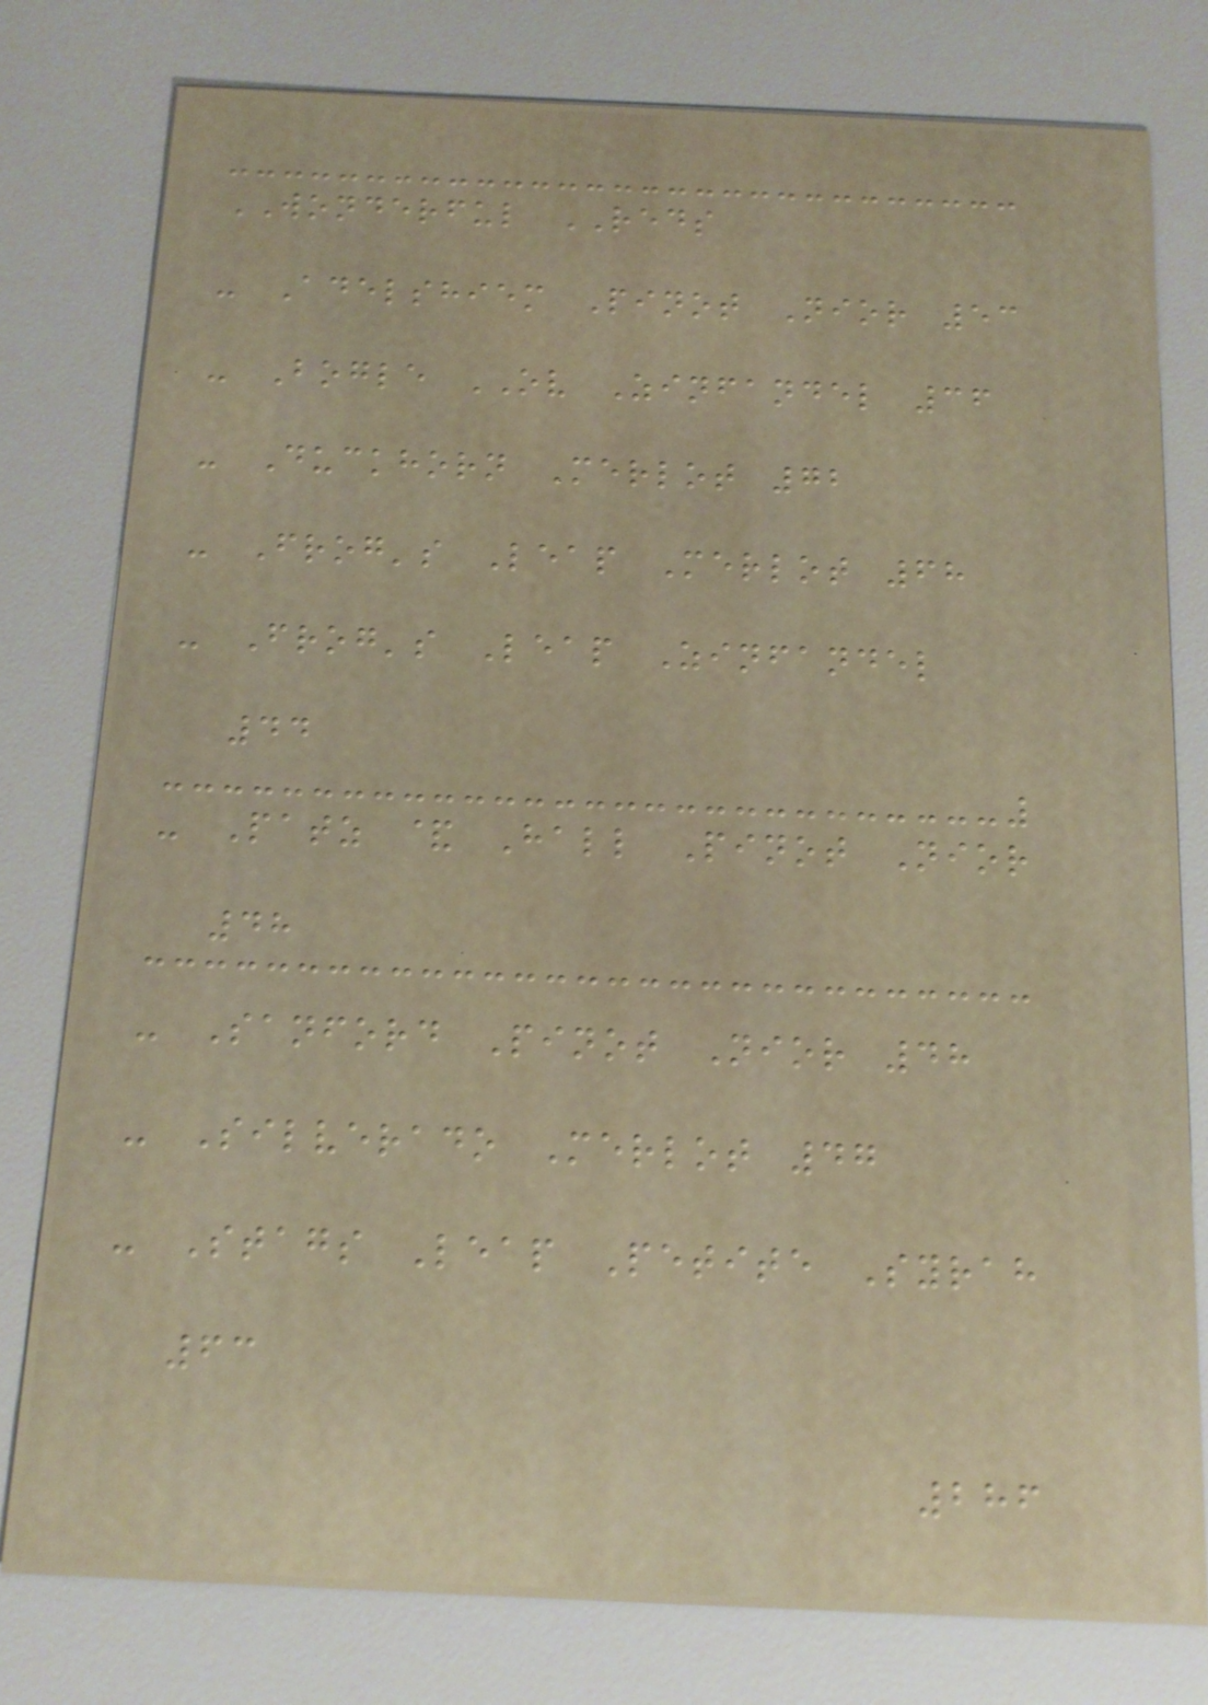WONDERFUL REDS
- Adelshiem Pinot Nior 53
- Bogle OV Zinfandel 36
- Duckhorn Merlot 72
- Frog's Leap Merlot 68
- Frog's Leap Zinfandel
44
- Patz & Hall Pinot Nior
48
- Sanford Pinot Nior 48
- Silverado Merlot 47
- Stags Leap Petite Syrah
63
286
